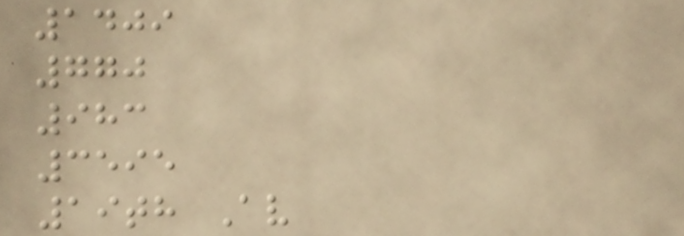1409
770
983
3595
19th Av
